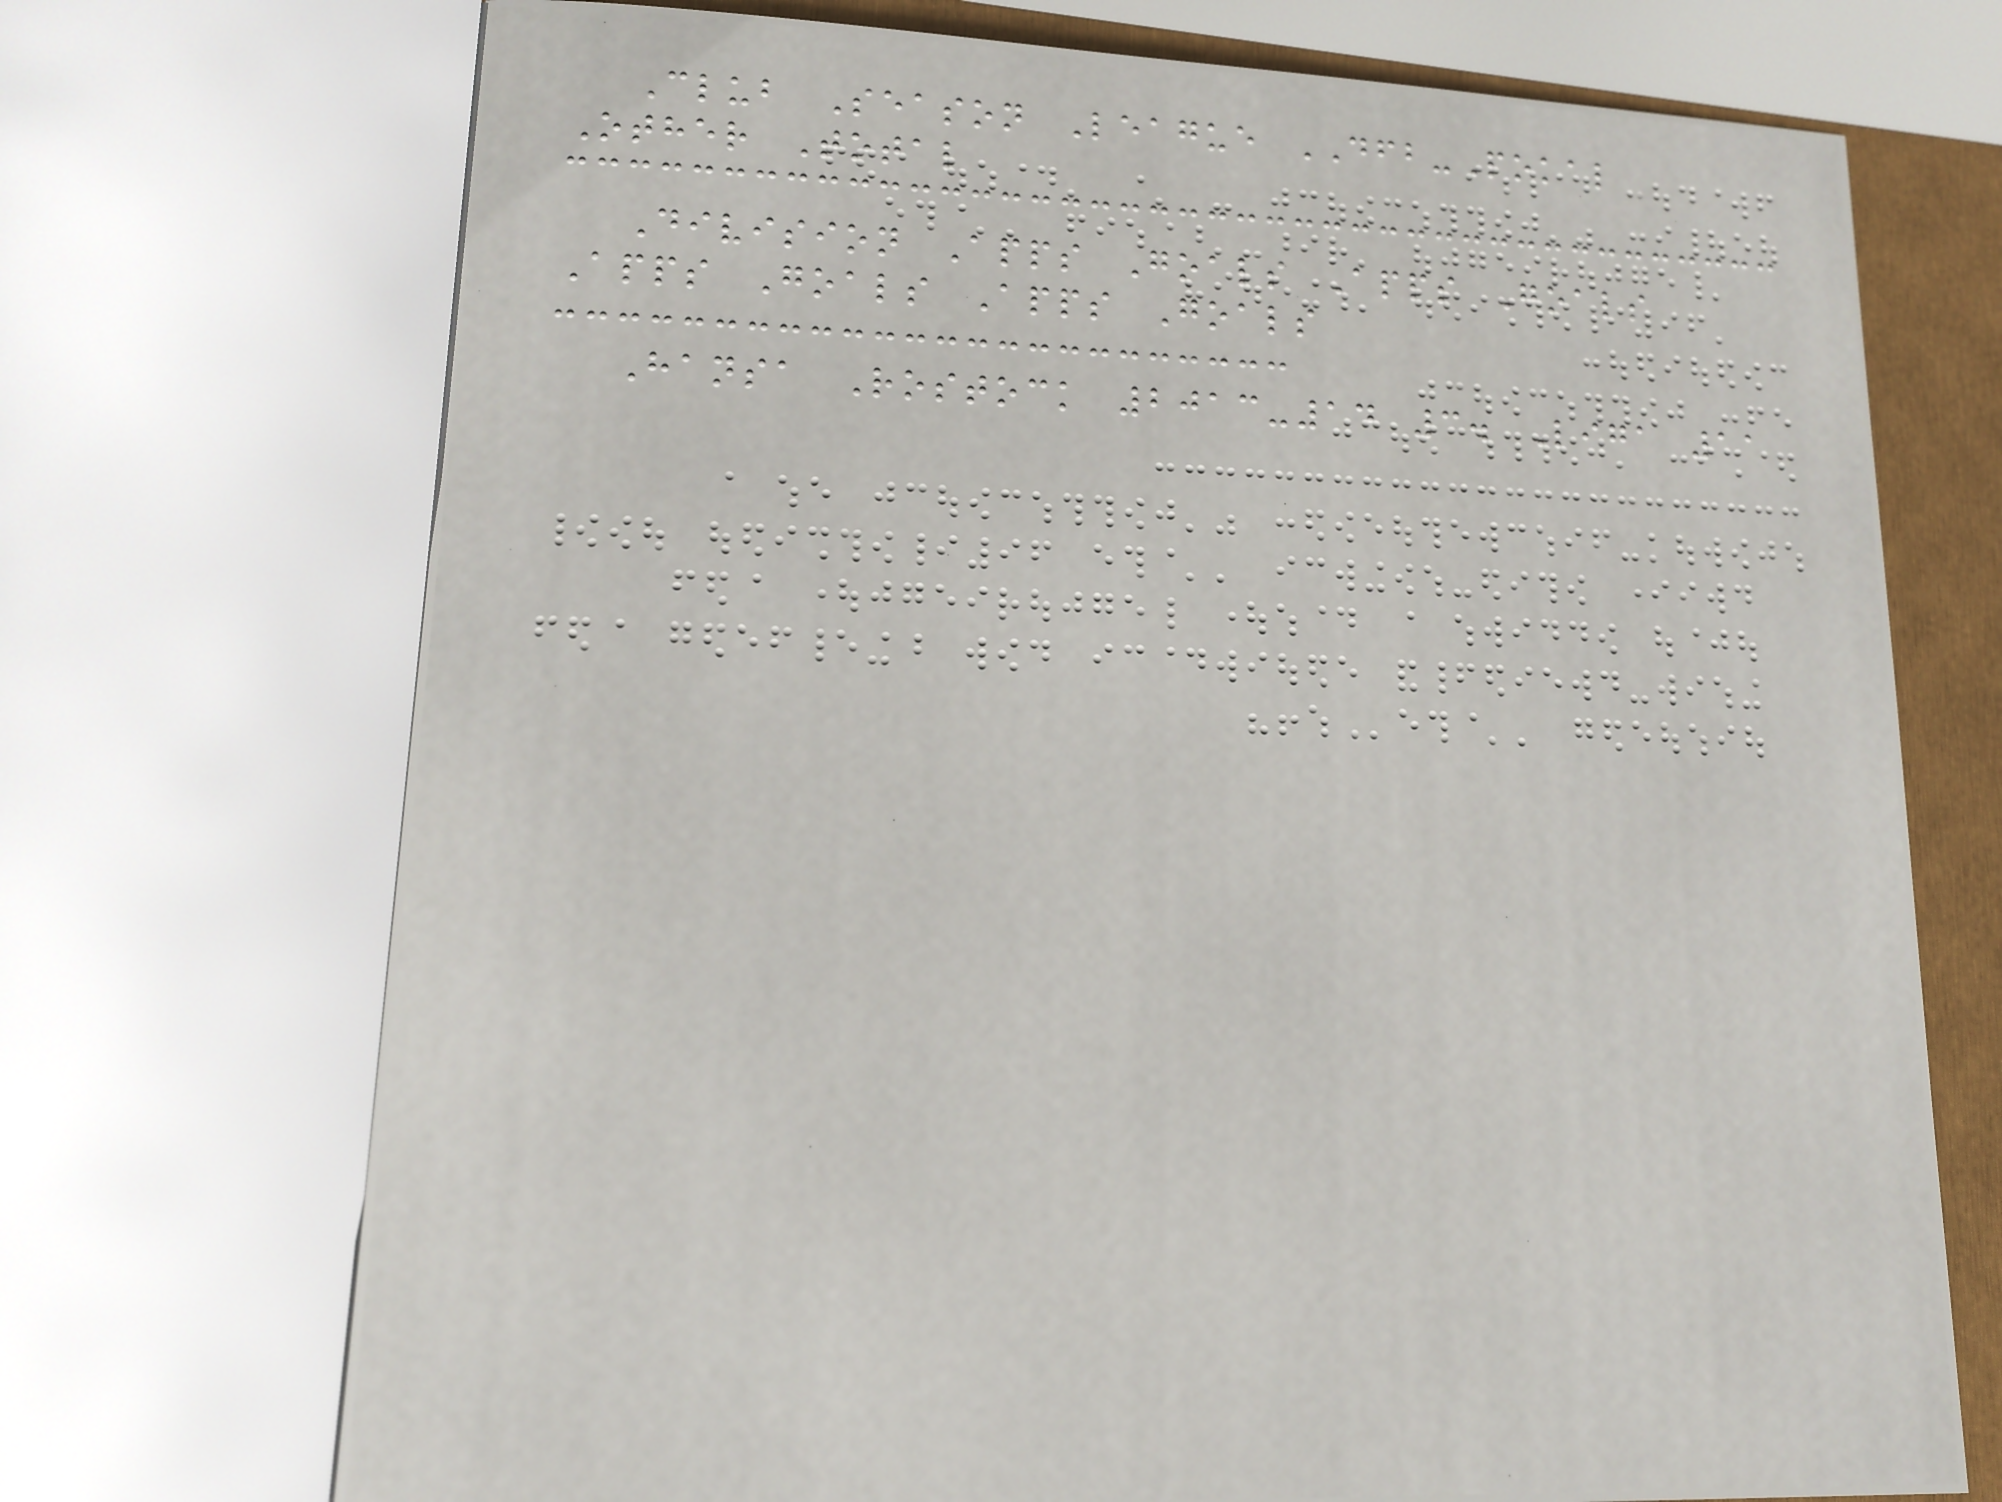Club Season League DFB-Pokal
Other Total
Division Apps Goals Apps Goals
Apps Goals Apps Goals
Hansa Rostock 2013-14 3. Liga 11
